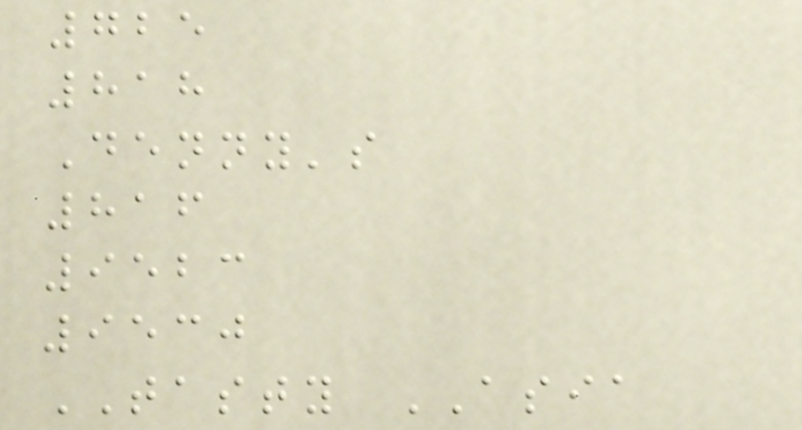725
818
Denny's
816
9523
9530
TASTY ASIA
